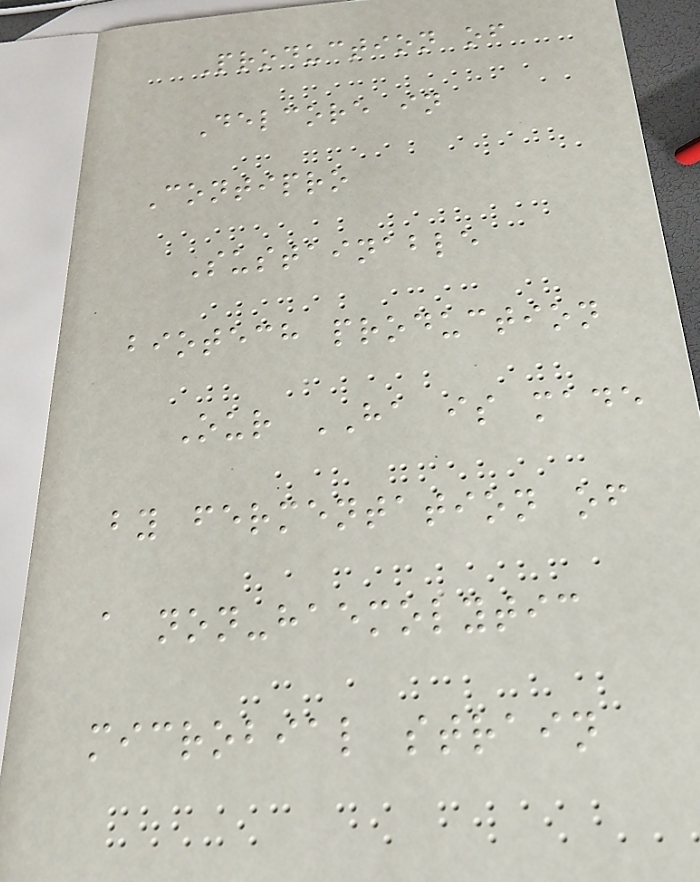Production of
Delcore in
Contipro
Sustainable
biotech production
Our HA is made
by fermentation of
a non-haemolytic
microbial strain
